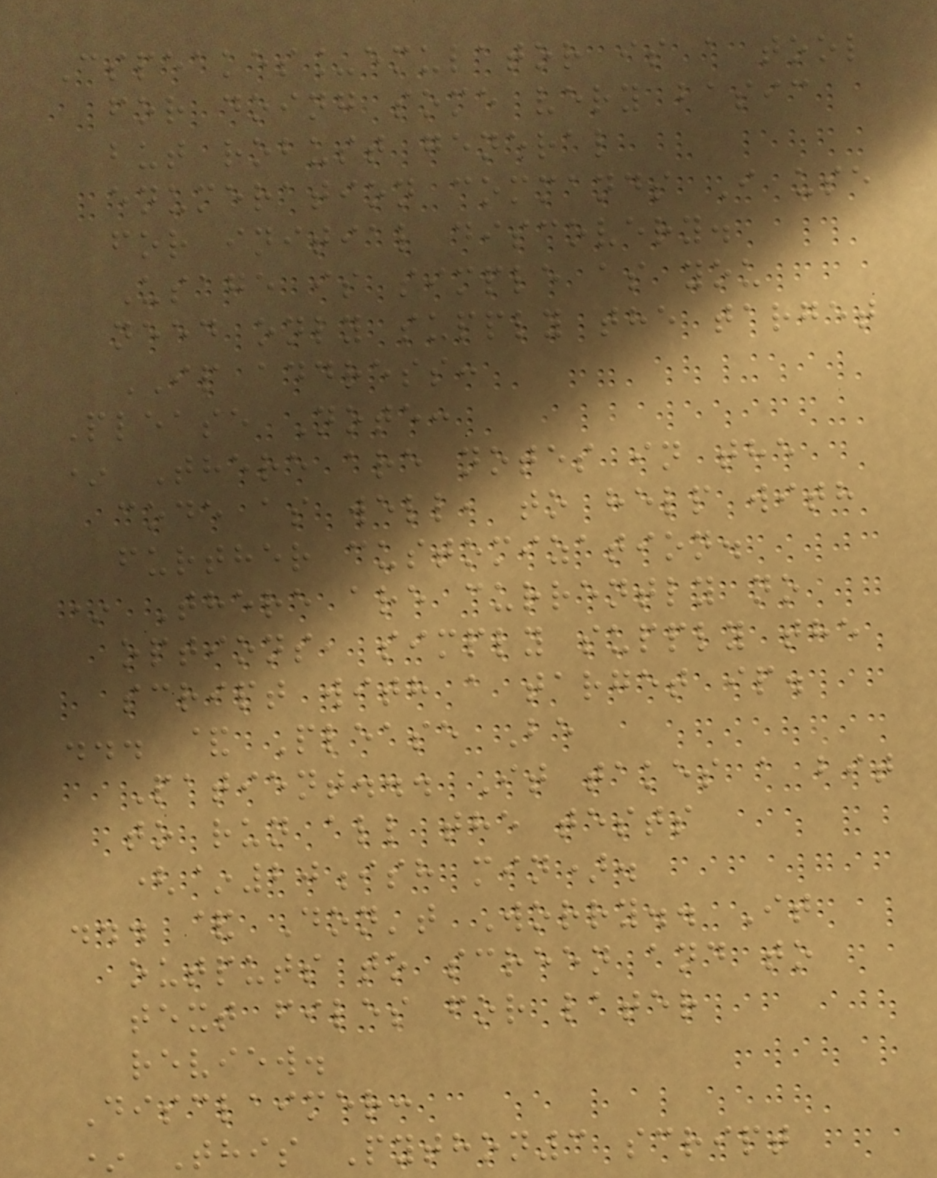Cspeakes_emulator is a tool
for doing some very basic
but robust general
enumeration commands I use
for initial discovery.
Usage is simple as you
need only supply the target
IP address:
Please Note:
* There are notes in the
code as well, to help with
further customization.
* There are currently no
options, simply supply the
script with a target ip.
... & Please Be
Patient... It takes a bit
to run all the tests
(~20ish min).
... & Don't Worry.. It
outputs to screen and to
text files for later
review.
Disclaimer:
* This Python3 script
